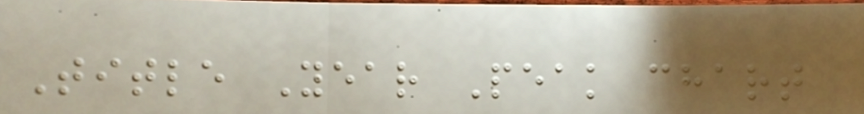Title Year Peak chart
